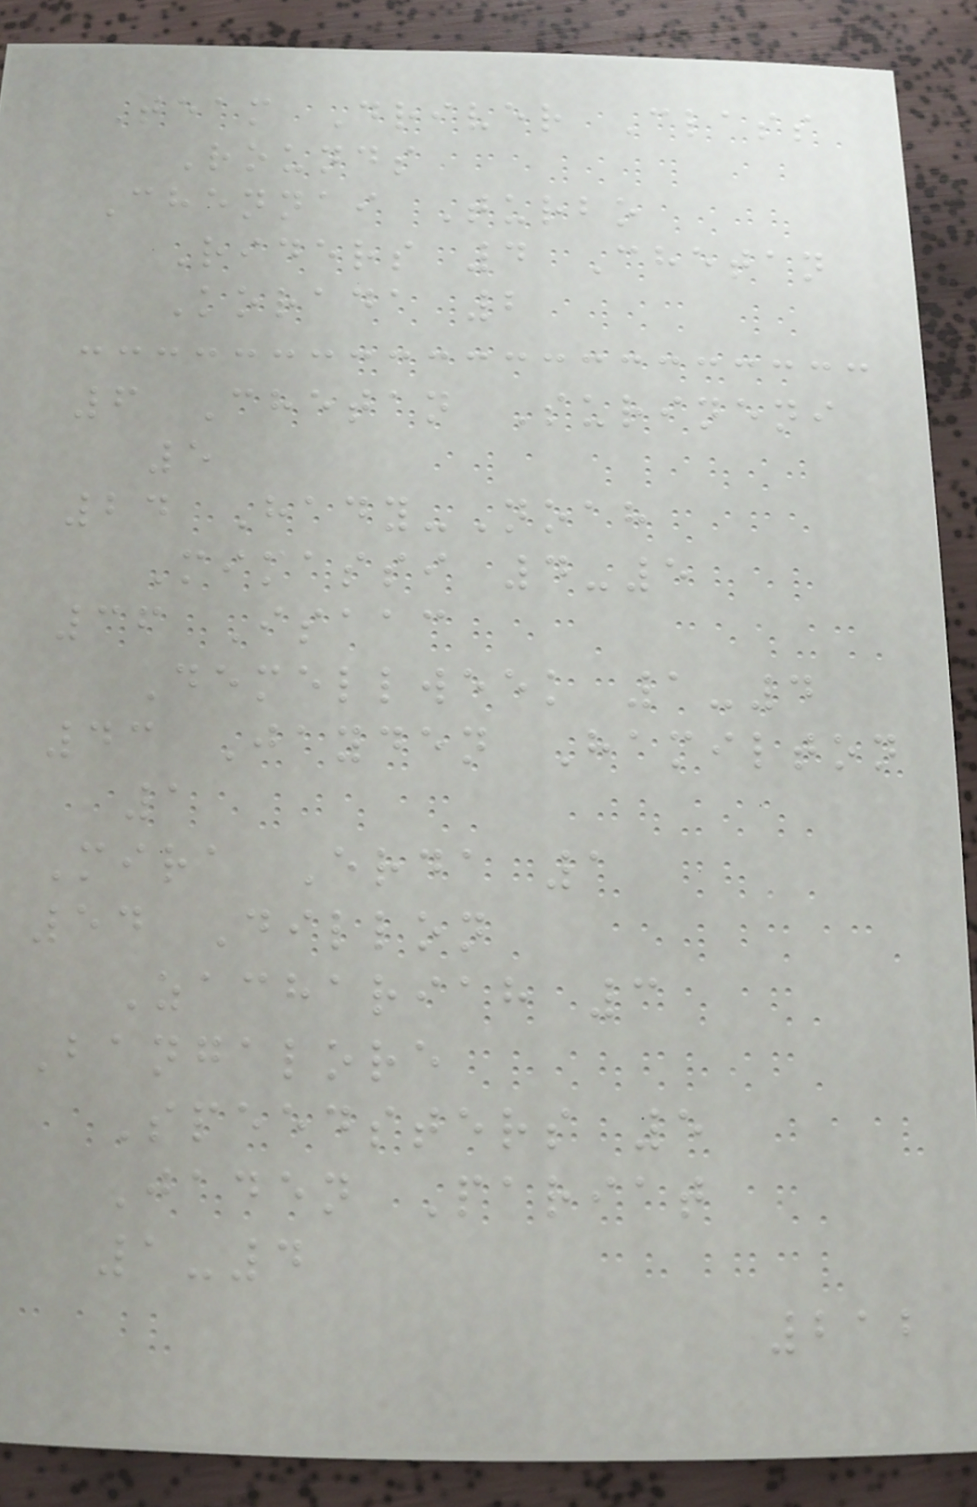Team Driver Class
Rounds
Chennai Turbo
Riders 4 Chetan
Korada 2
6 Chetan Surineni
5
24 Hady-Noah
Mimassi 4-5
36 Isaac
Demellweek 1-4
43 Jayden Hamilton
1
Mira Erda 1
54 Dillon
Zachariah 3
Bangalore
Speedsters 5
Jaden Pariat
1-4
212
